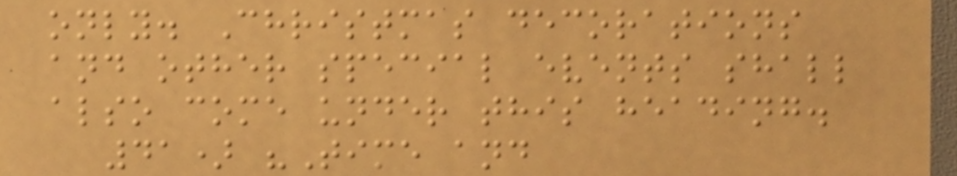only. Christmas decorations
and other special events shall
also come under this heading.
41) "Time and
